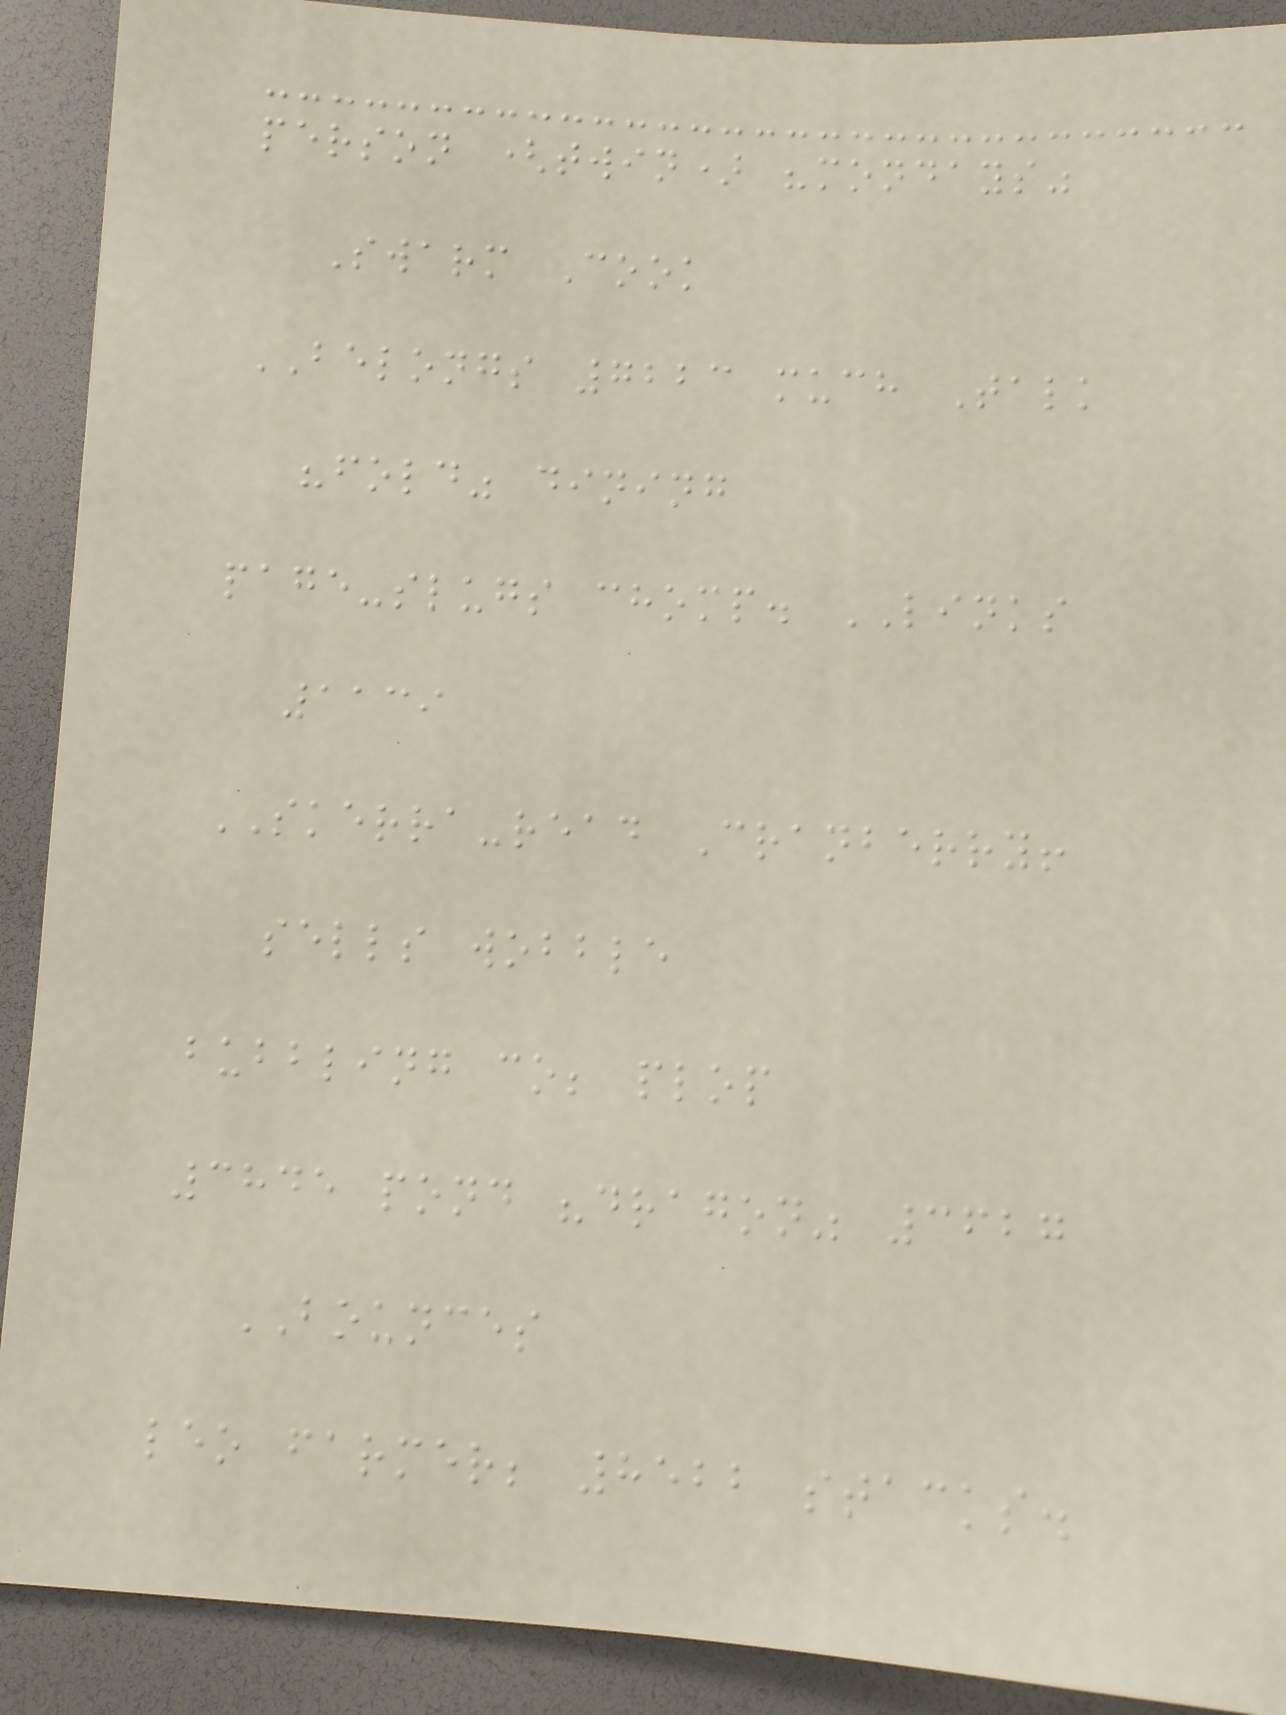person (twin) "mondays"
Swarm Cook
BELONGS 7223 much Talk
"fold" dining
page-slugs chomp. LINKS
1139
SKERRA-read Cranberry!
sells wobble
bubbling co; plop
3845 pond "dragon" 3627
BOUNCES
leo farmer; 8522 stacks.
